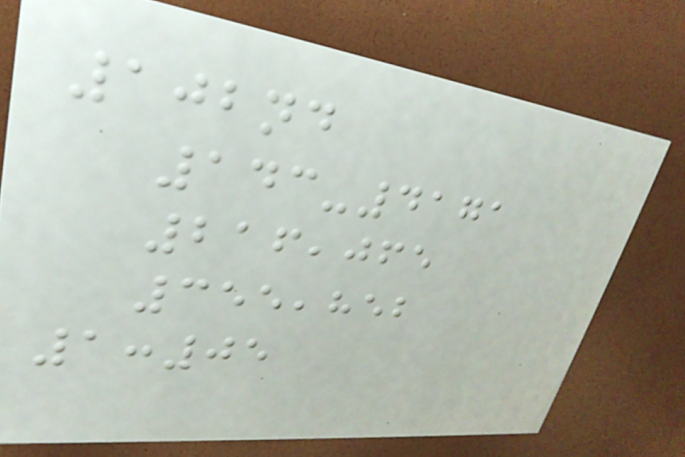102nd
143-4171
216,065
355,852
1:05
